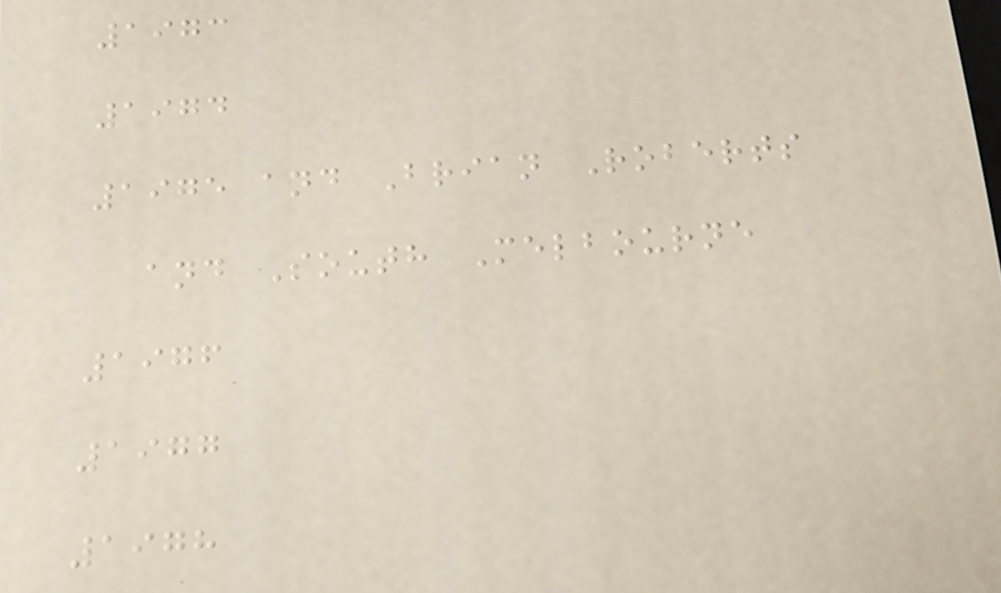1973
1974
1975 and Brian Roberts
and South Melbourne
1976
1977
1978
